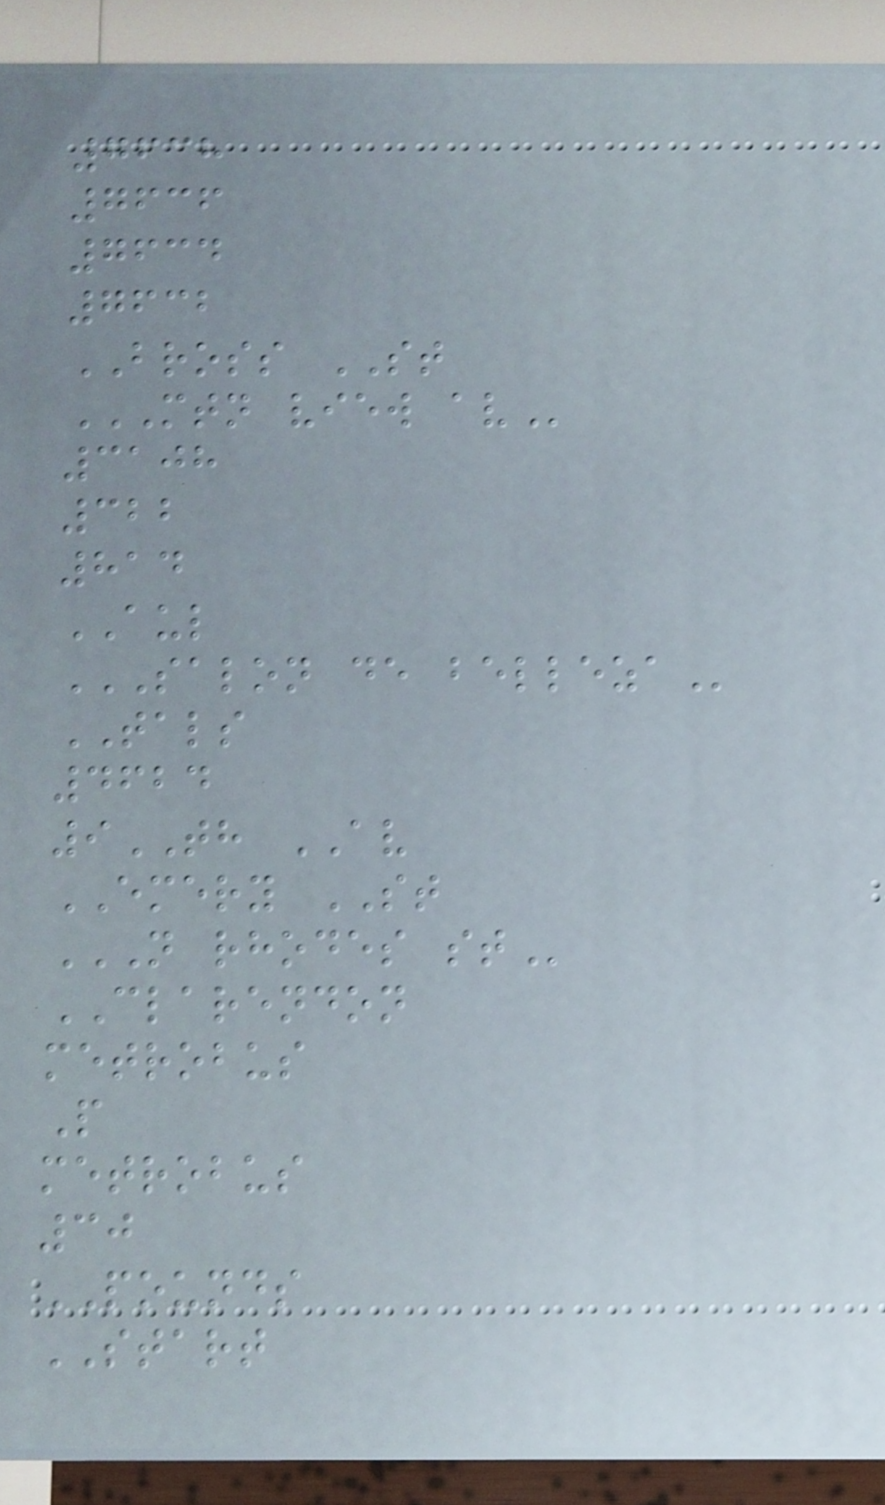7638
7636
7634
7632
BROSS ST
MTN VIEW AV
3108
322
814
AUL
SALON DE BELLEZA
TALS
4624
9TH AV
EMERY ST
N RHODES ST
CLARENDON
metrobus
P
metrobus
30
POUNDS
START
